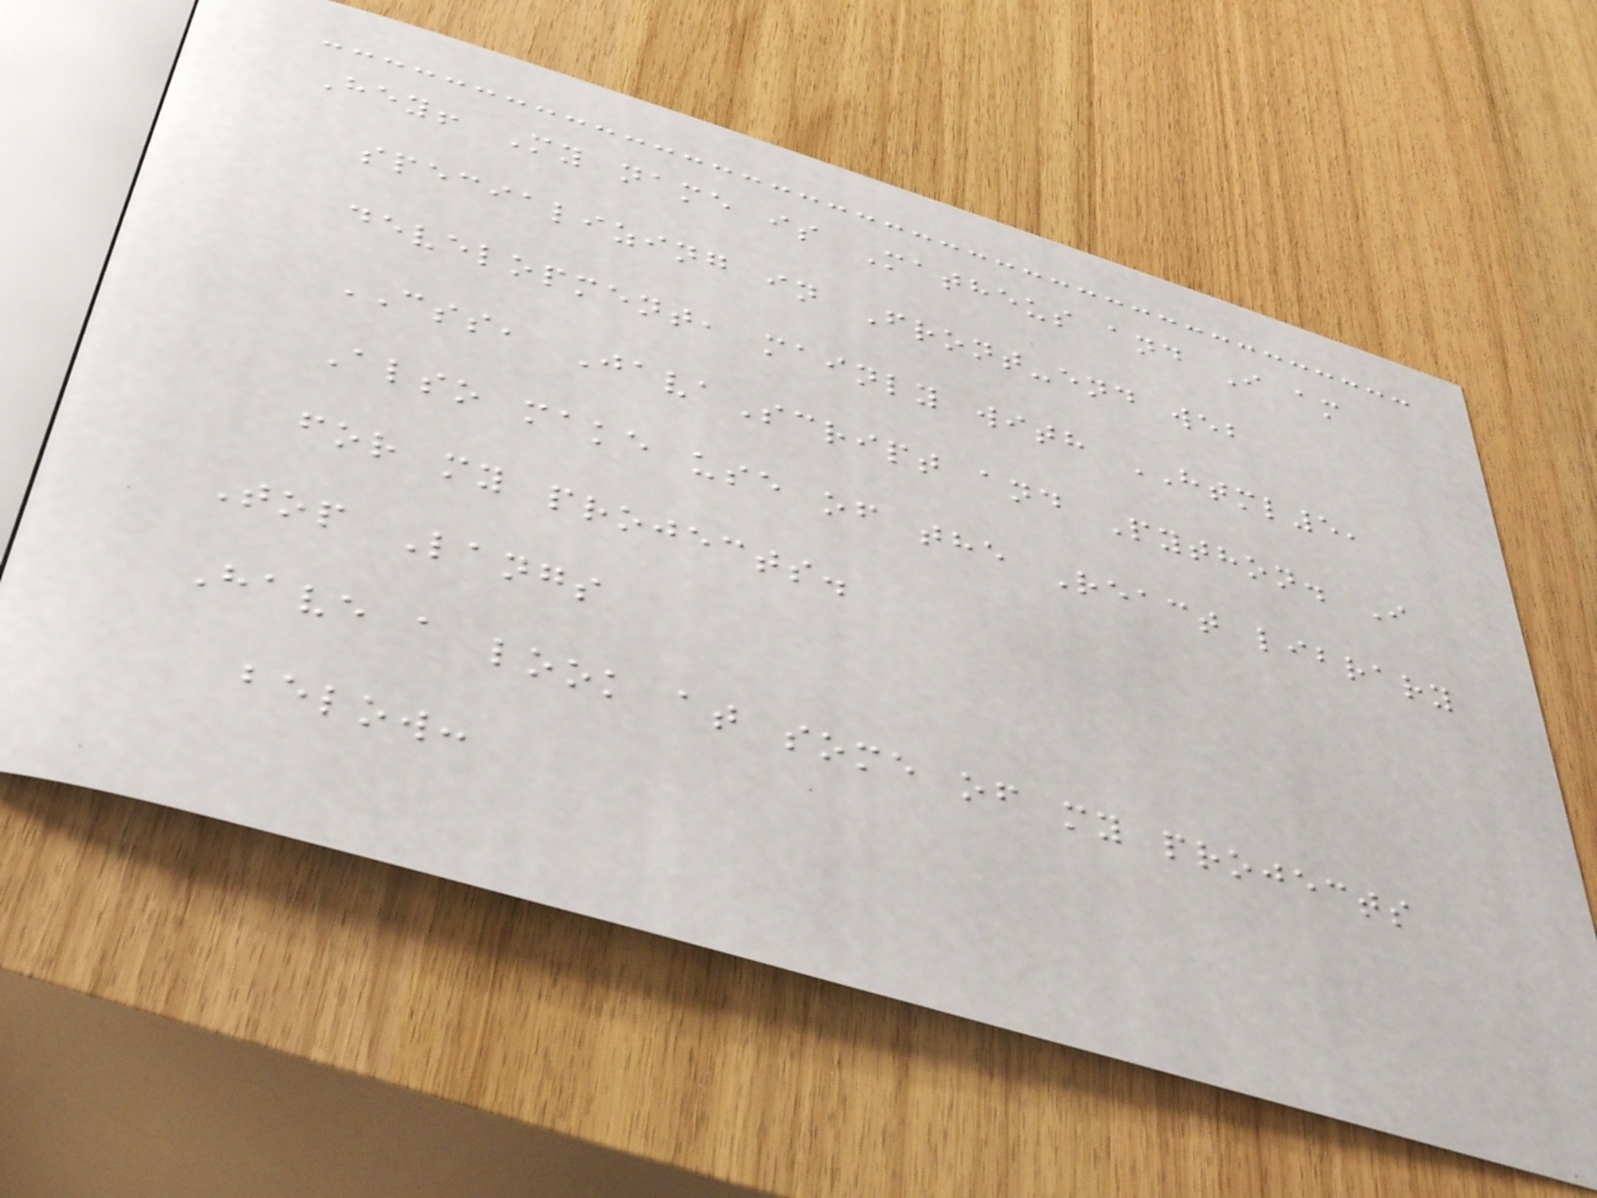Hey! My name is Matheus and I am
specializing in Front-end web
development, mainly with HTML5,
CSS, JavaScript and Python. I
Also make use of the React library
for my projects.
Top Langs
Have a look at some of my projects
below:
